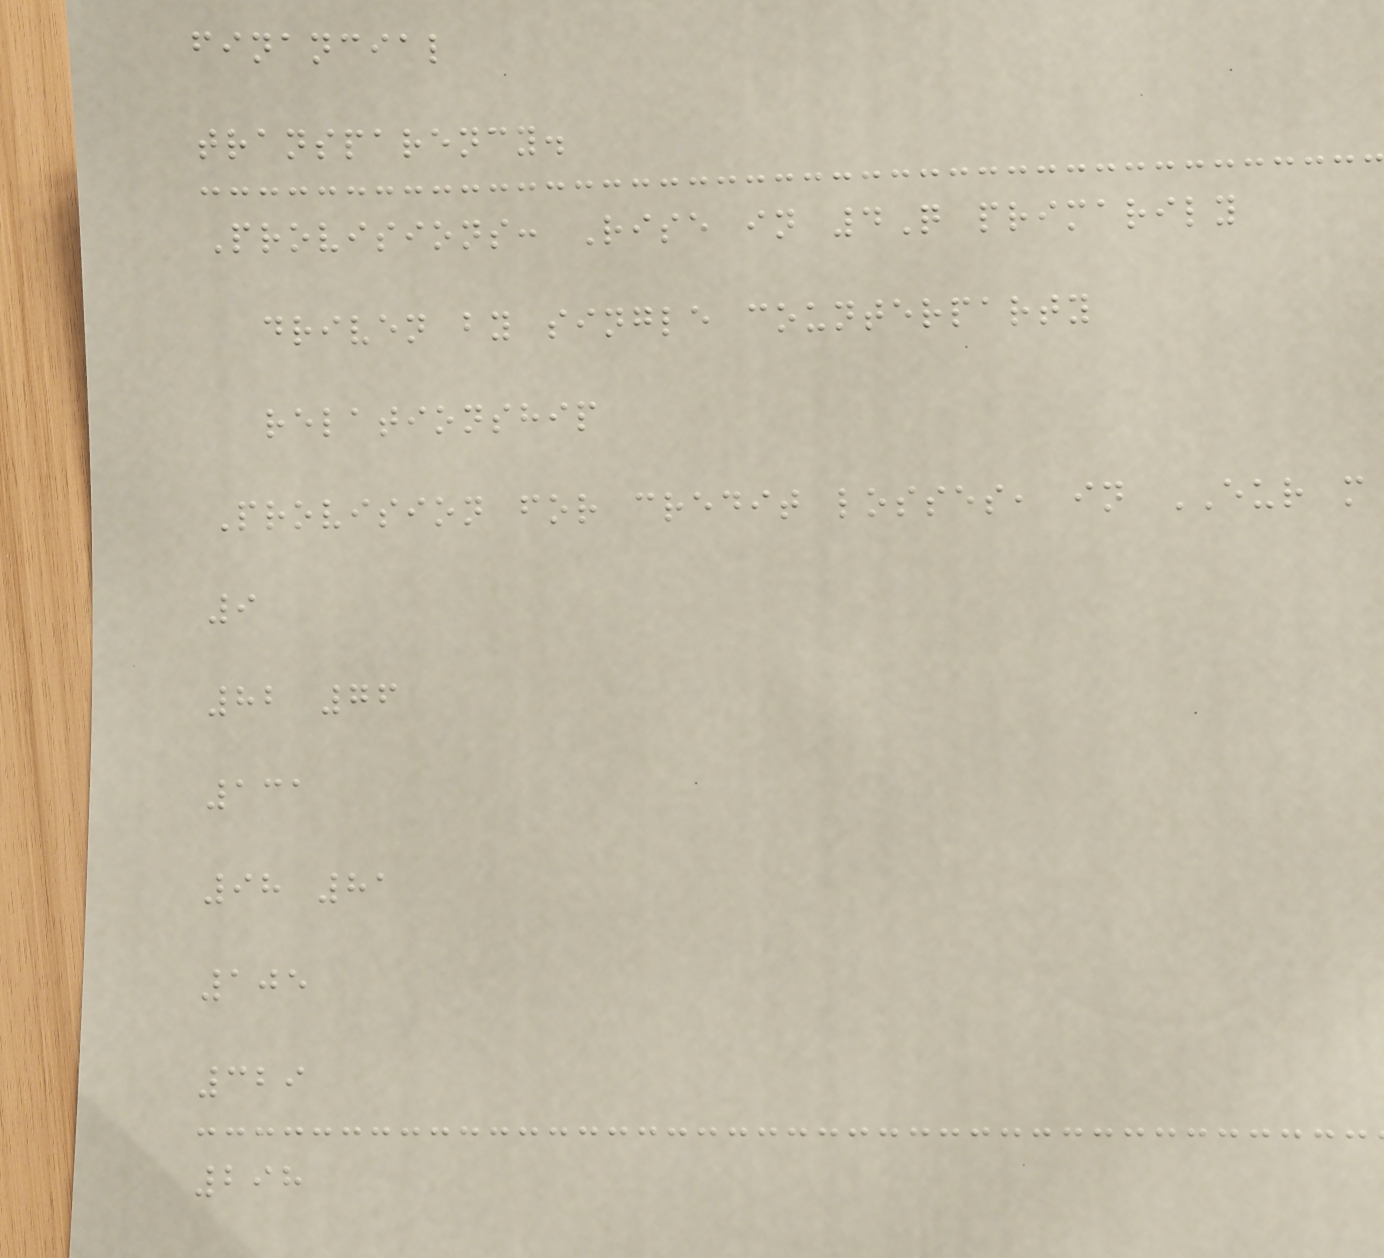financial
transparency.
Provisions: Rise in 4Q primarily
driven by single counterparty
relationship
Provision for credit losses, in EUR m
9
82 76
131
98 81
105
329
298
